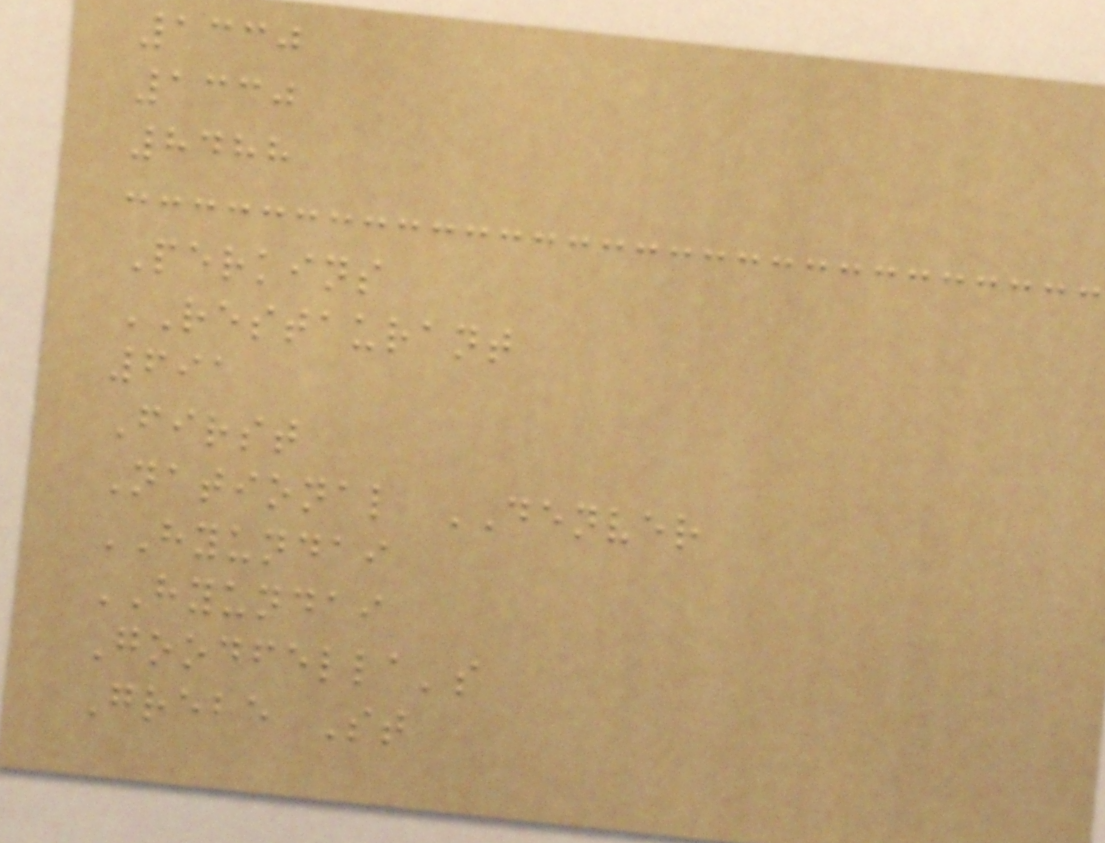1330
1330
8488
Perkins
RESTAURANT
691
First
National DENVER
HYUNDAI
HYUNDAI
Goodfella's
Grebe St
